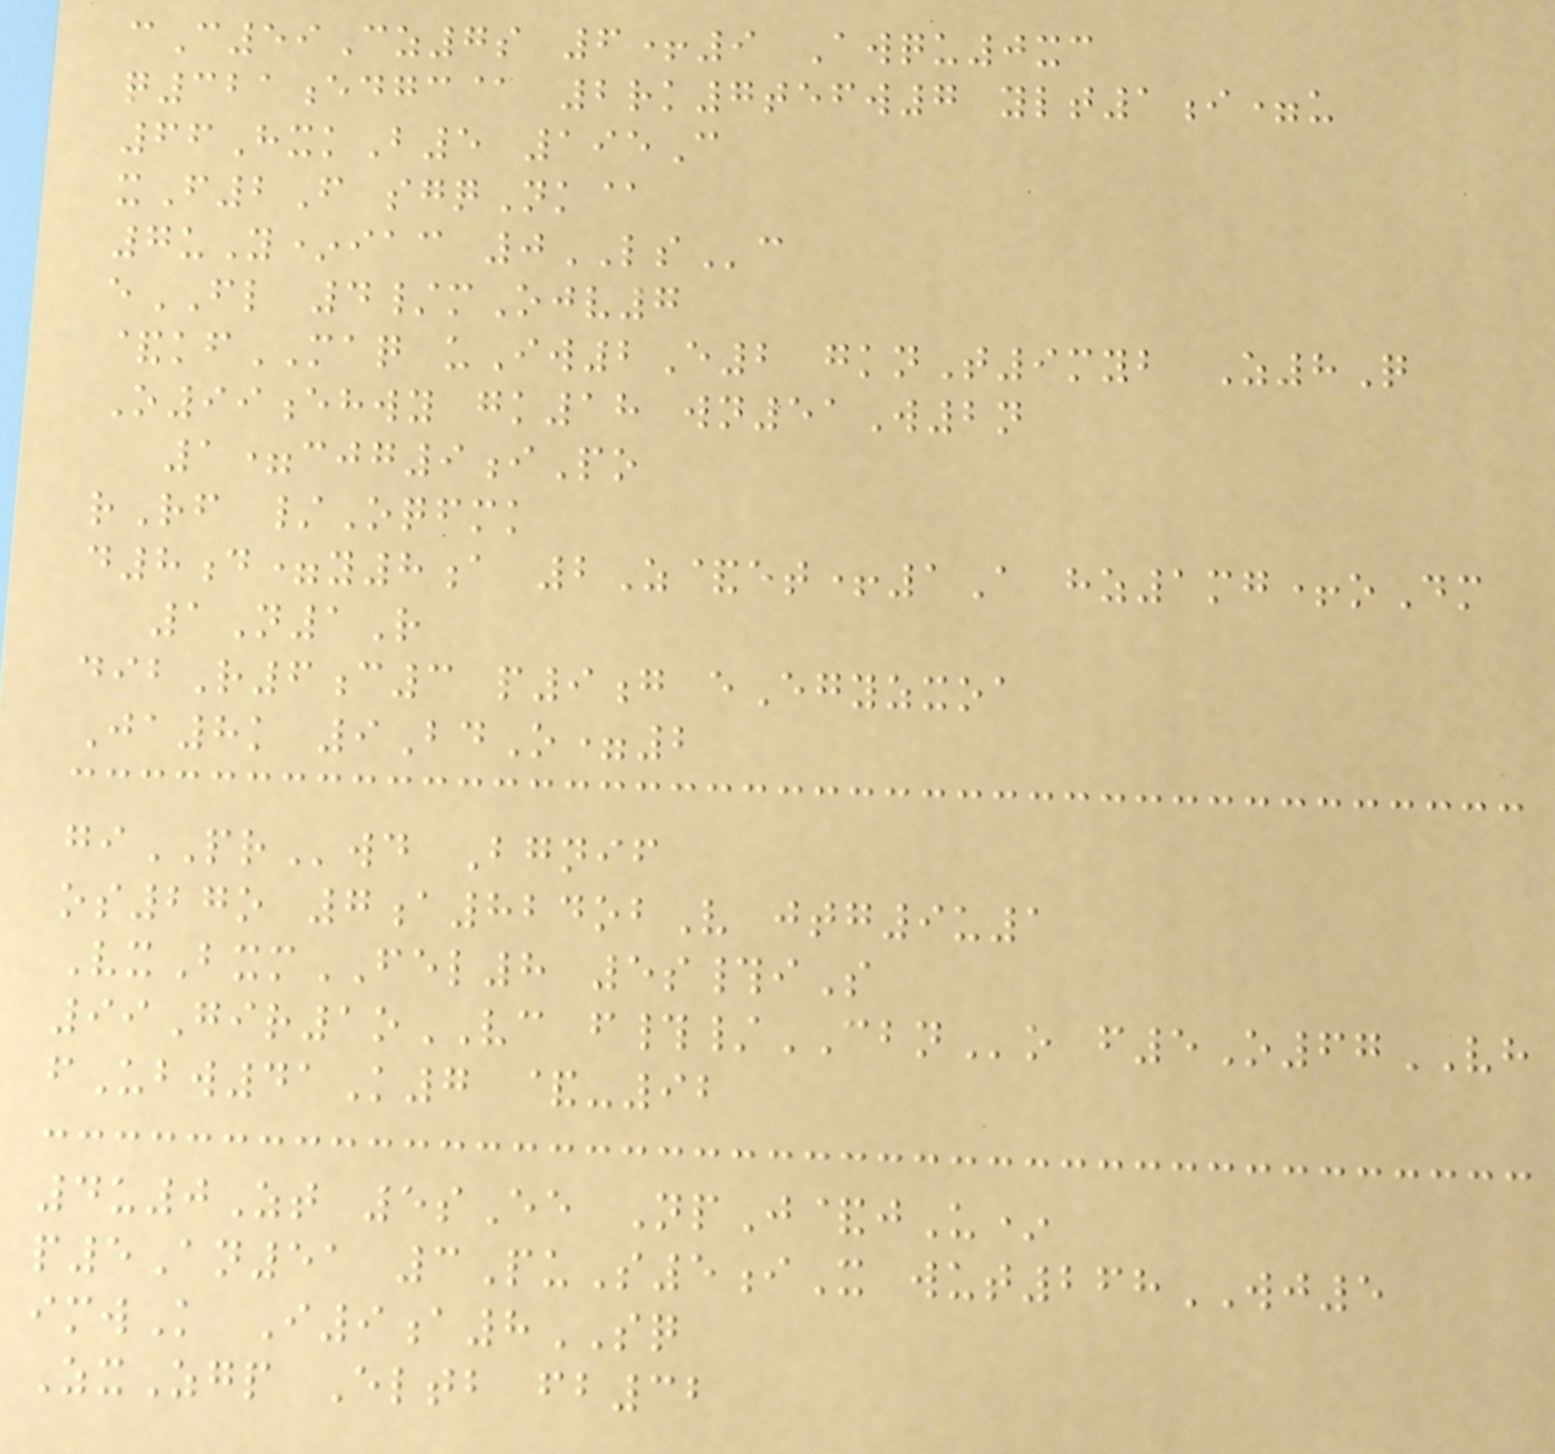cC59Cz7s 6+9 Awqu0xc
q321edgc@ 2rk7tefw7 ylt1i=u
66HxkB5 195C
xF2F sgqNk@
7uY*iac 0LSc
eFL 4/mOjv7
&kfMAQ uIw2E2 gknT9myb Z8Q
O99ehwy gk18 wn51W2n
1=cjg9iPo
rRf /Oqfmk
d8d=y8a 2Z&et+1A hz1mg+oDm
1N1R
dibR6c3 p9g eEgyzxoa
Ja8k 9BdO=2
giPRwd Bgnif
os27o 7a824obV jtg9u1
VxBxmFEL8 5s#iS
99Gir1oVC f#/CBNo f5O67VH
fUbw41K7 &-92
4u0Zt 5sEe NpJ&jU*
p5An51 3PuS5iX wut268WJ5
imwK I9a8SQ
ZxZgp Eltb fb32
